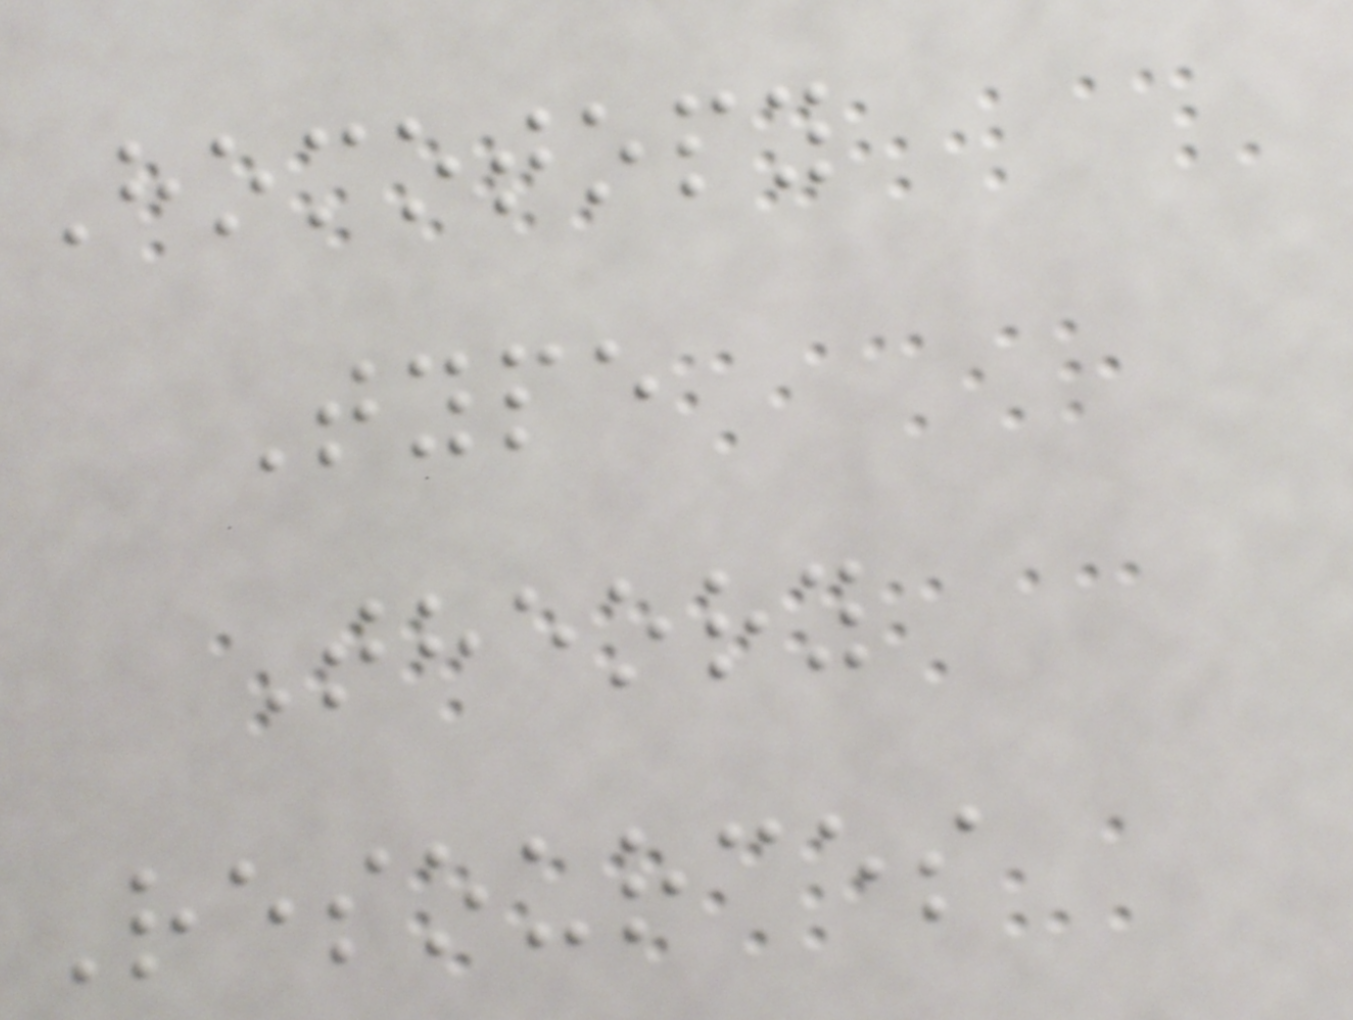Homotopy
Type
Theory
Resources
